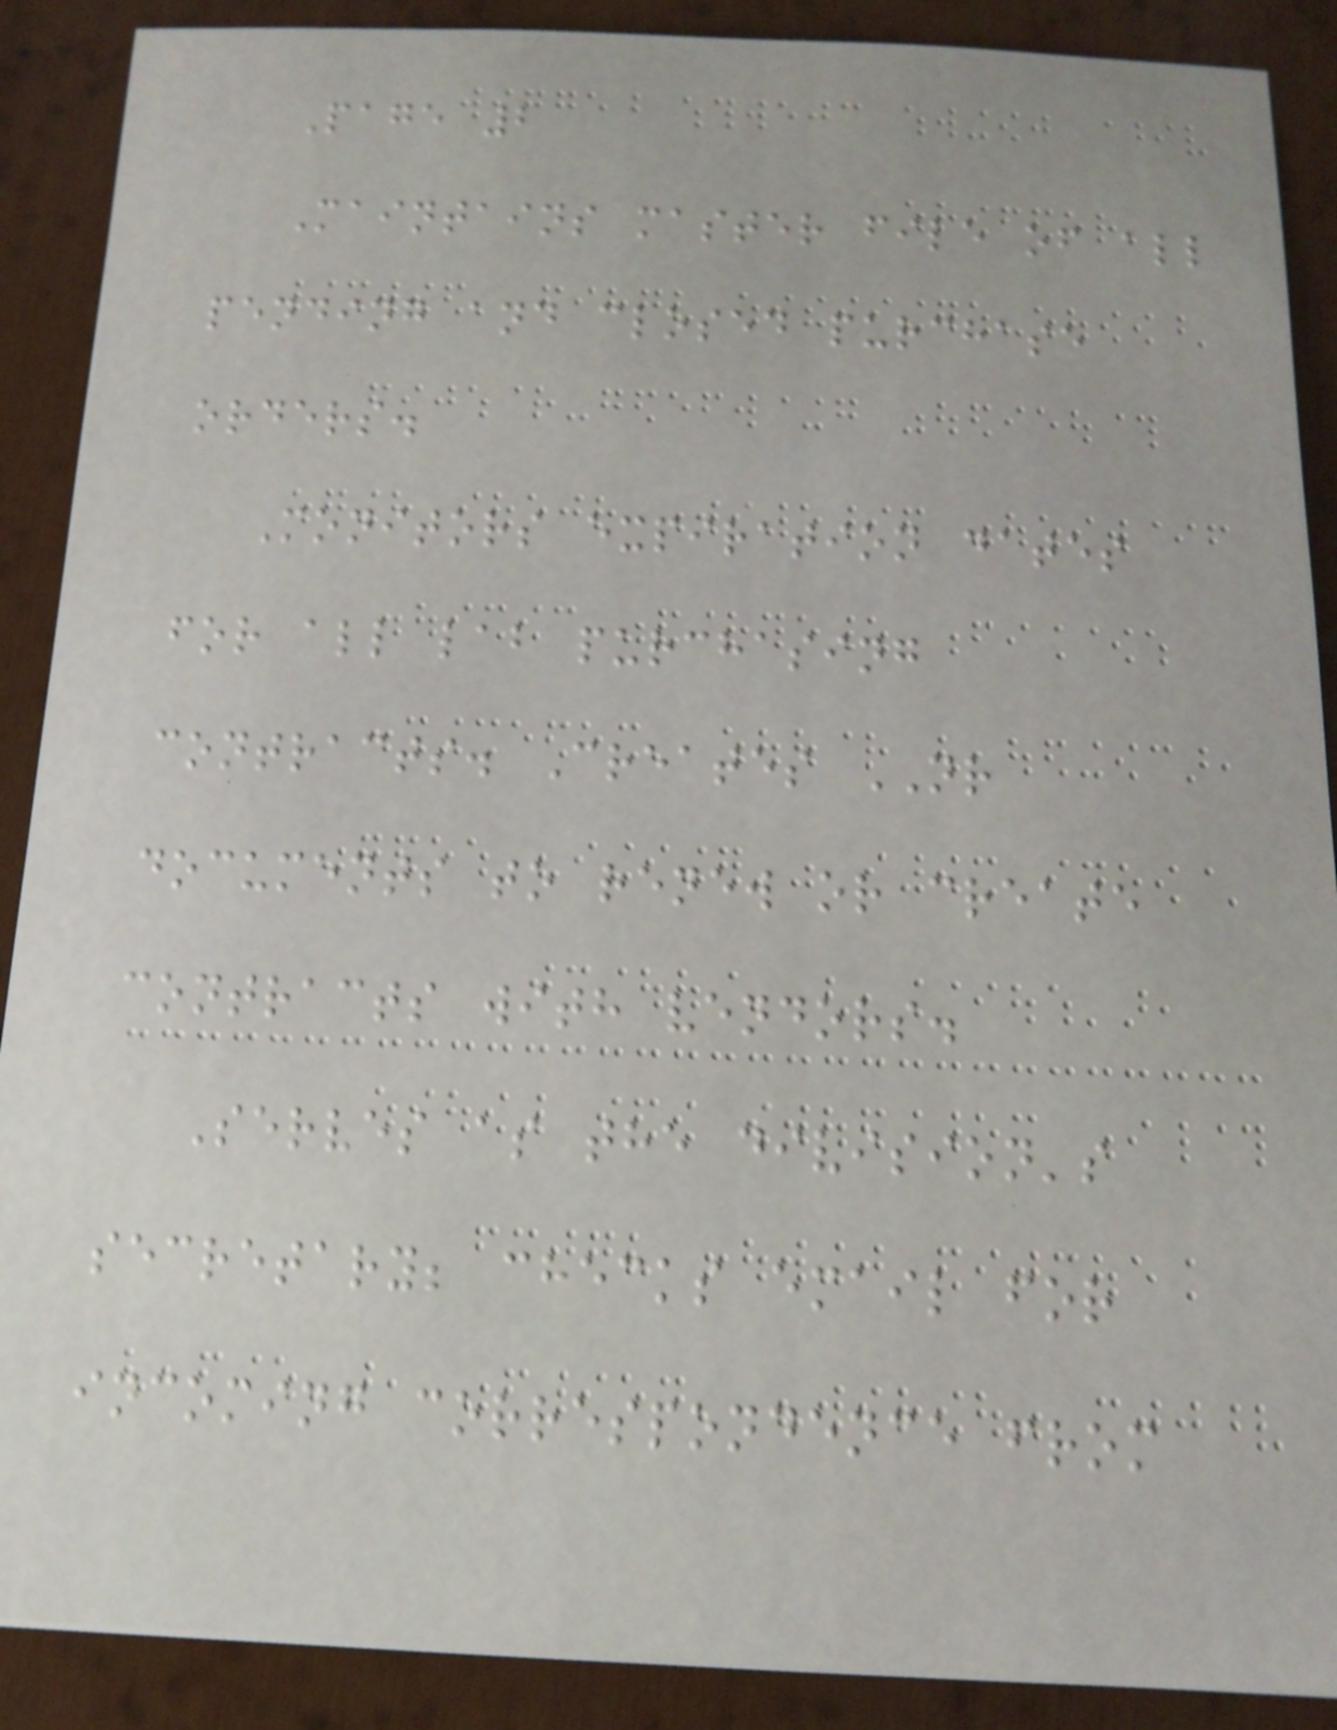Page 2
Maintains master file of all
pending and closed purchase
orders.
Monitors expiration dates
for all lab purchasing
contracts. Creates NR
documents to renew or create
contracts with vendors.
Serves as the division's
secretary; checks email for
incoming correspondence from
